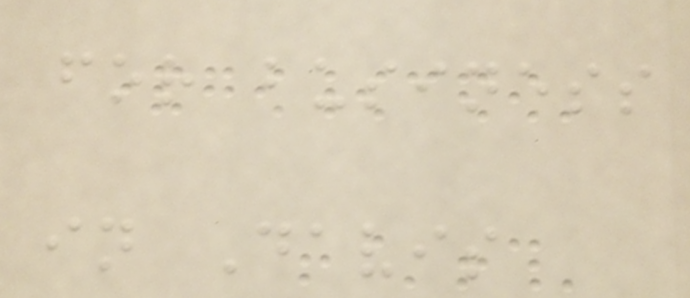for business
in Davis
